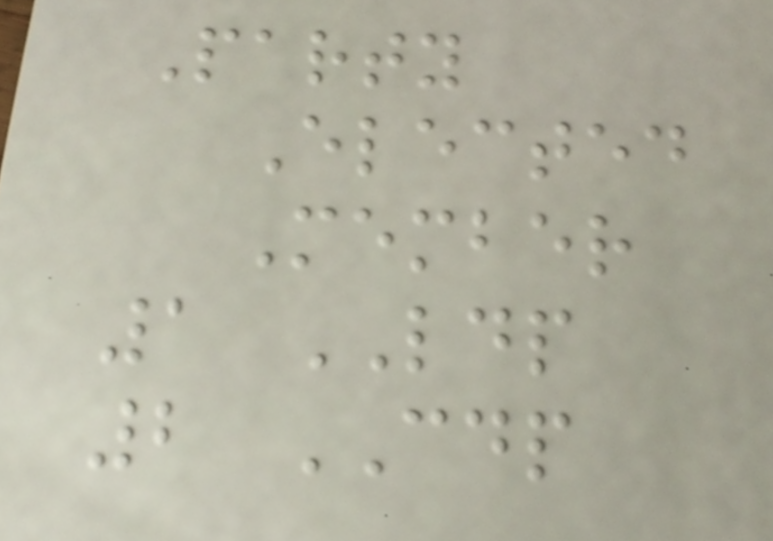Party
Elected
Member
1 LDP
2 CDP
